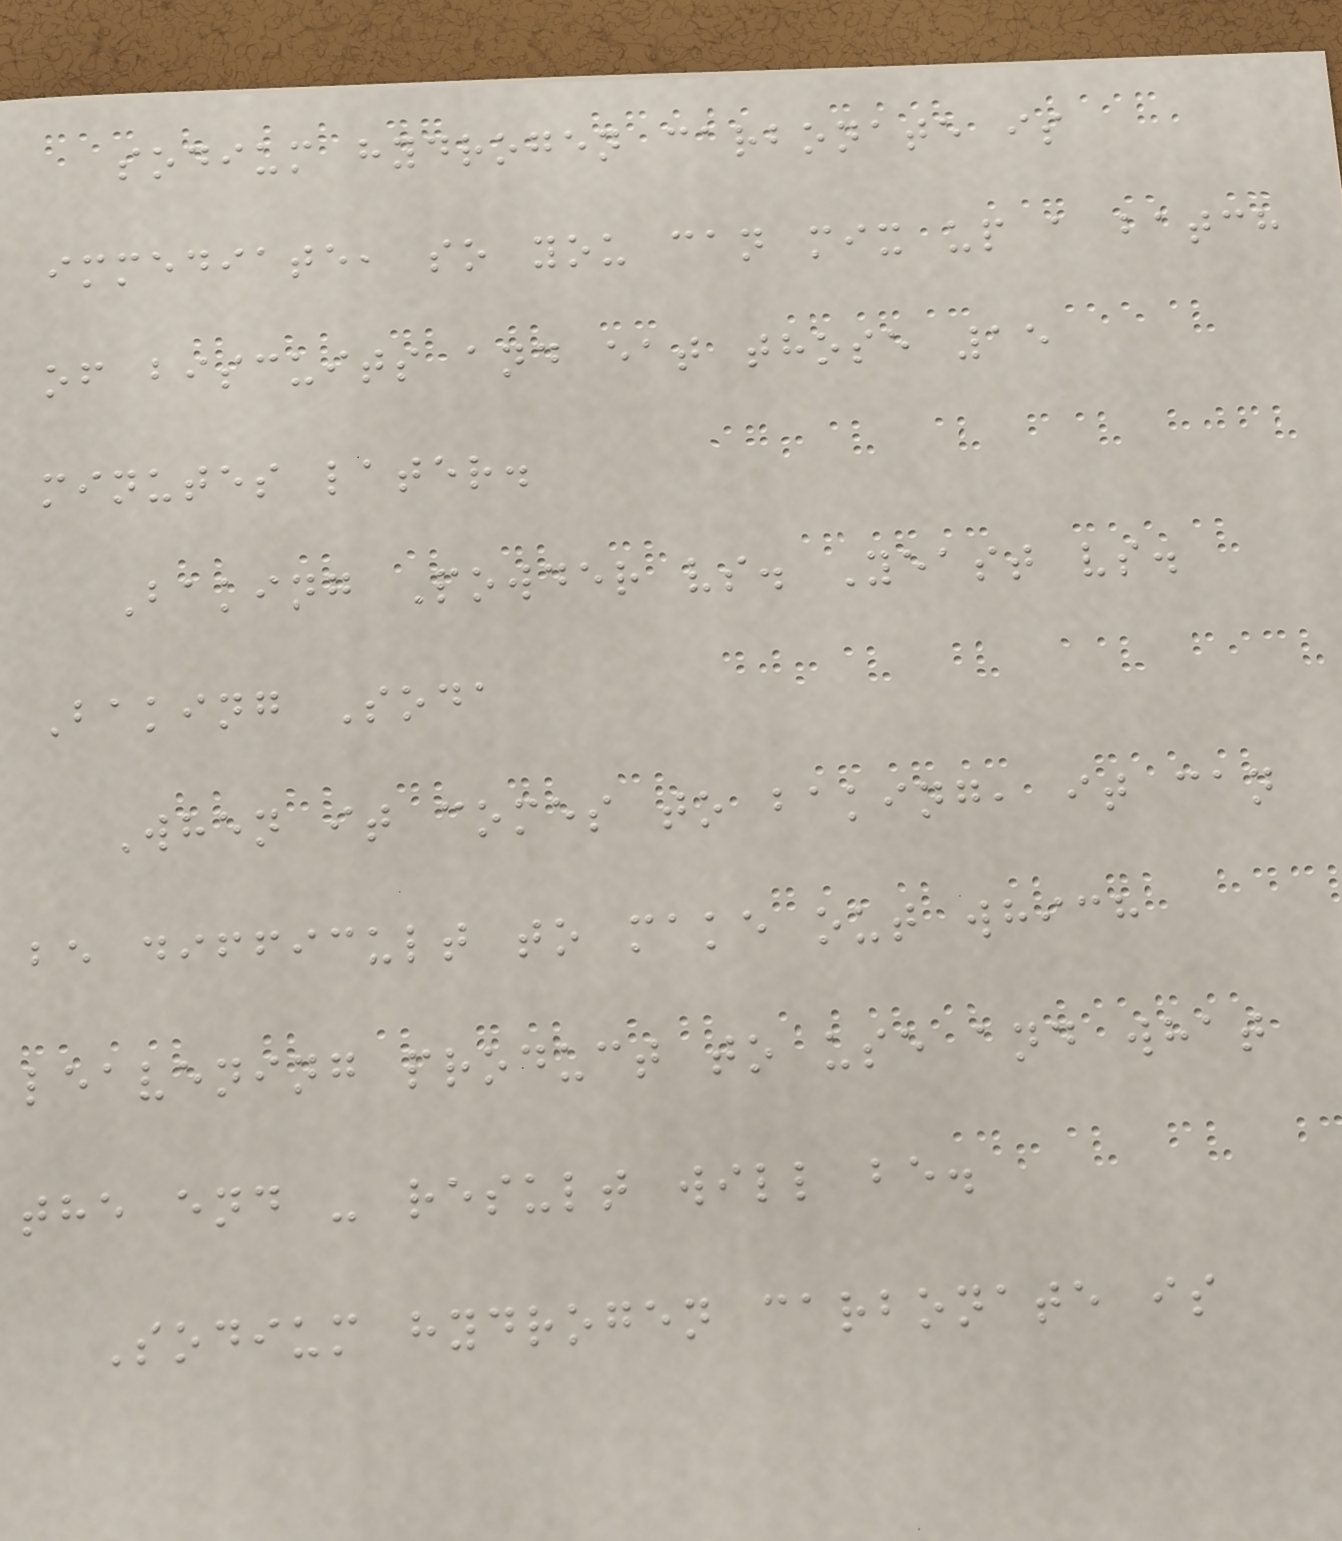sodium hydrogen carbonate is
immediate, so you can mix up a batch
of biscuits and eat those 15
minutes later.
Baking Powder vs. Yeast vs.
Baking Soda
When it comes to baking, it can
be difficult to make out which
leavening product to use and what
the end - result will be.
Sodium hydrogen carbonate is
